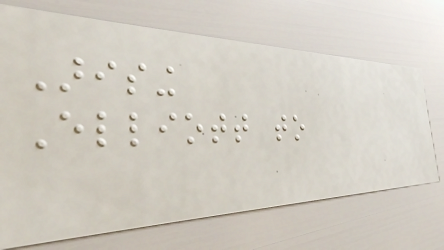Arising
Elliott to
